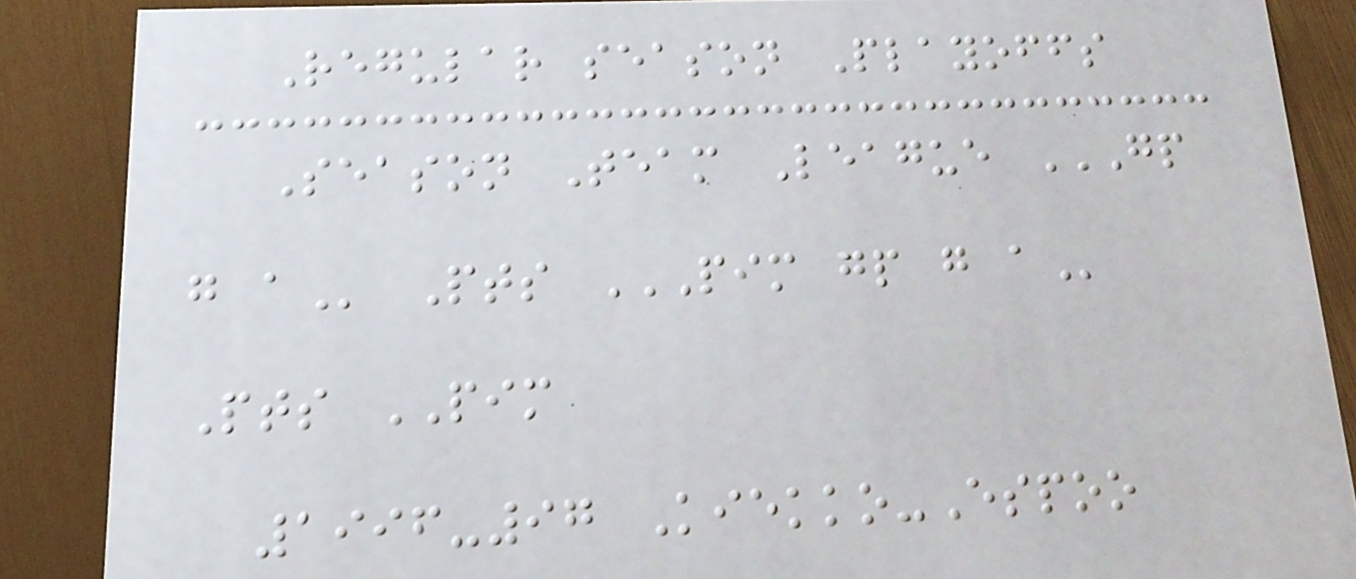Regular season Playoffs
Season Team League GP
G A Pts PIM GP G A
Pts PIM
1996-97 Kiekko-Espoo
